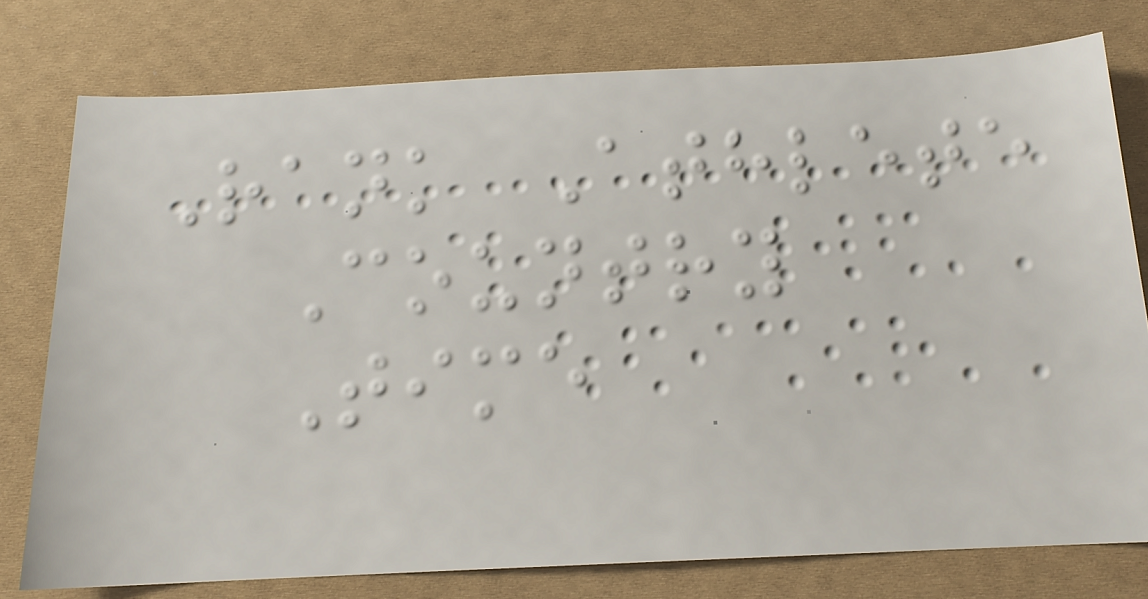Rank Athlete
Country
Time
